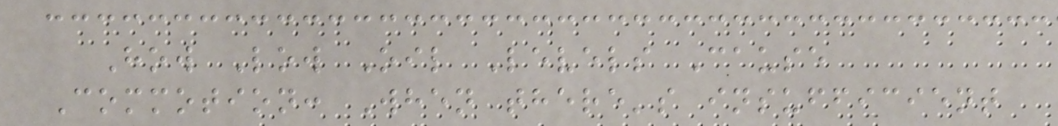How Low Oil Levels Cause
Commotion: When there's insufficient
